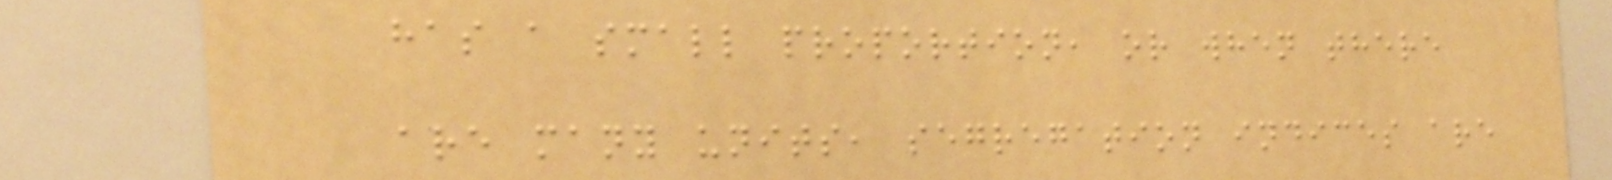has a small proportion, or when there
are many units, segregation indices are
